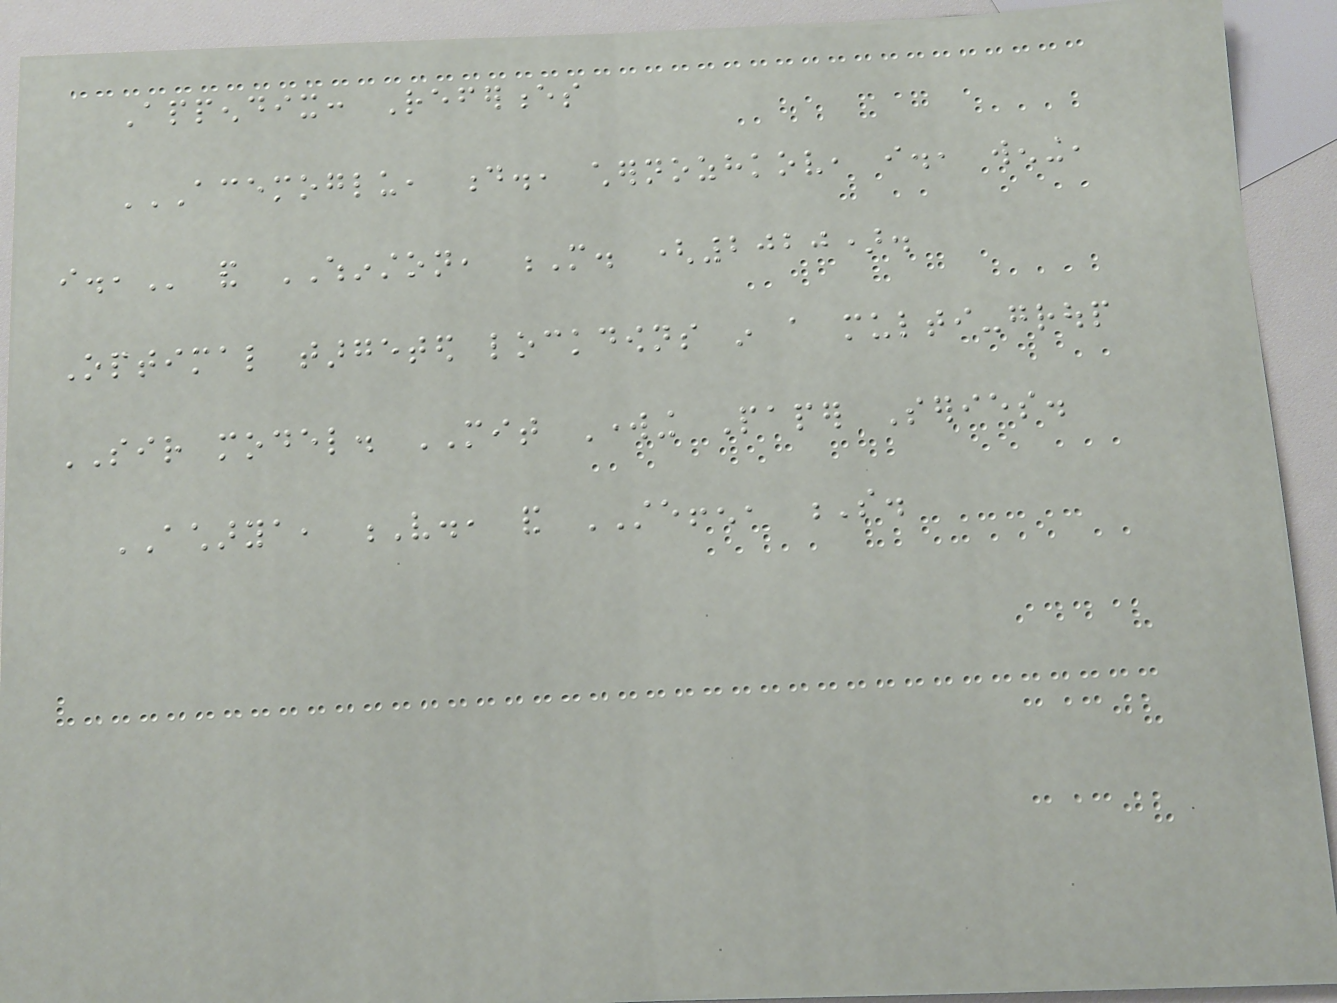Appendix: References
ACEMOGLU, D., CHERNOZHKOV, I., WENING,
I., and WHINSTON, M. (2020).
Optimal targeted lockdowns in a multi-group
SIR model. MIT Working Paper Series.
ACHARYA, V., and STEFFEN, S.
